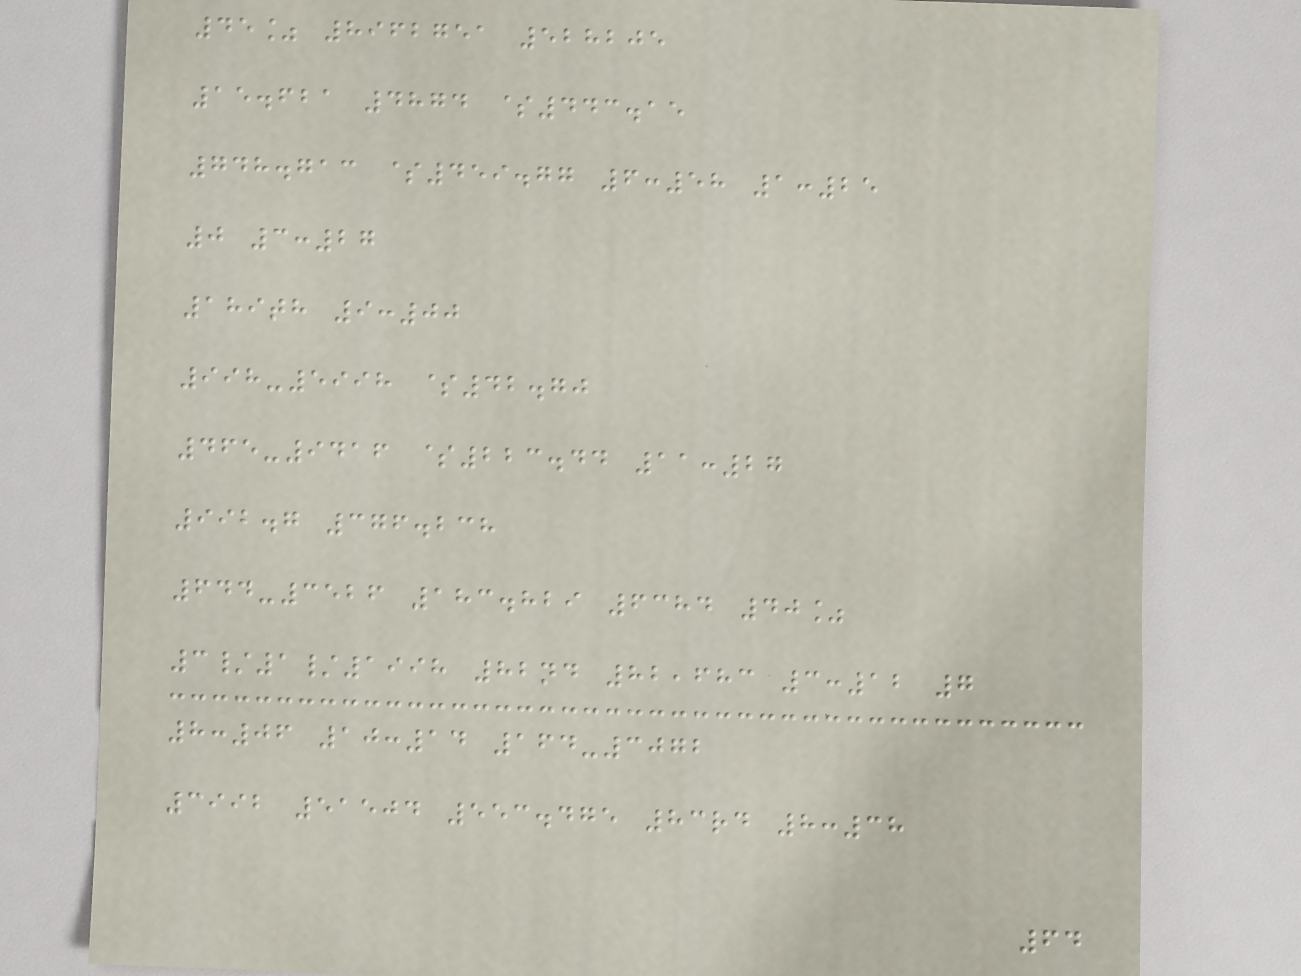45% 8962751 528205
15.621 4874 $443.15
748.713 $459.77 6:58 1:25
0 3:27
189th 9:00
998-5998 $42.70
465-9416 $223.44 11:27
992.7 376.238
644-3526 183.829 6384 40%
3/1/1998 82nd 82,683 3:12 7
8:06 10:14 164-3072
3992 51504 553.475 83rd 8:38
64
